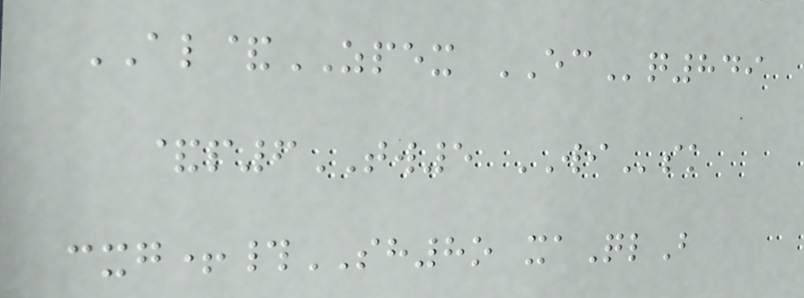AL&ZPEX ECq849
&p6TW5 WIsk
cxg+#SH8o xaQlB
